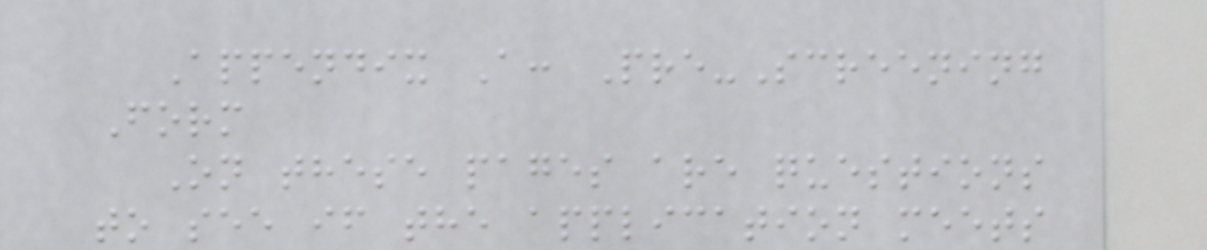Appendix A: Pre-Screening
Form
On these pages are questions
to see if the application meets
